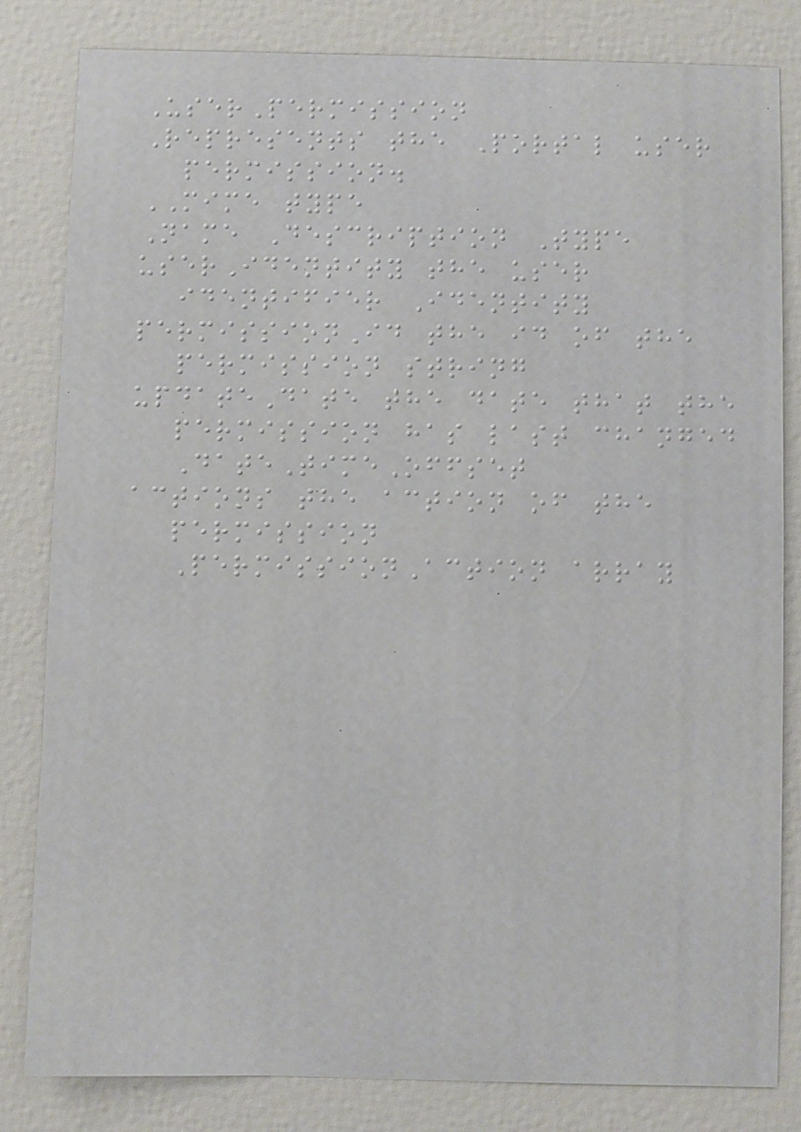UserPermission
Represents the Portal user
permission.
MIME type
Name Description Type
userIdentity the user
identifier Identity
permissionId the id of the
permission string
updateDate the date that the
permission has last changed
DateTimeOffset
actions the action of the
permission
PermissionAction array
